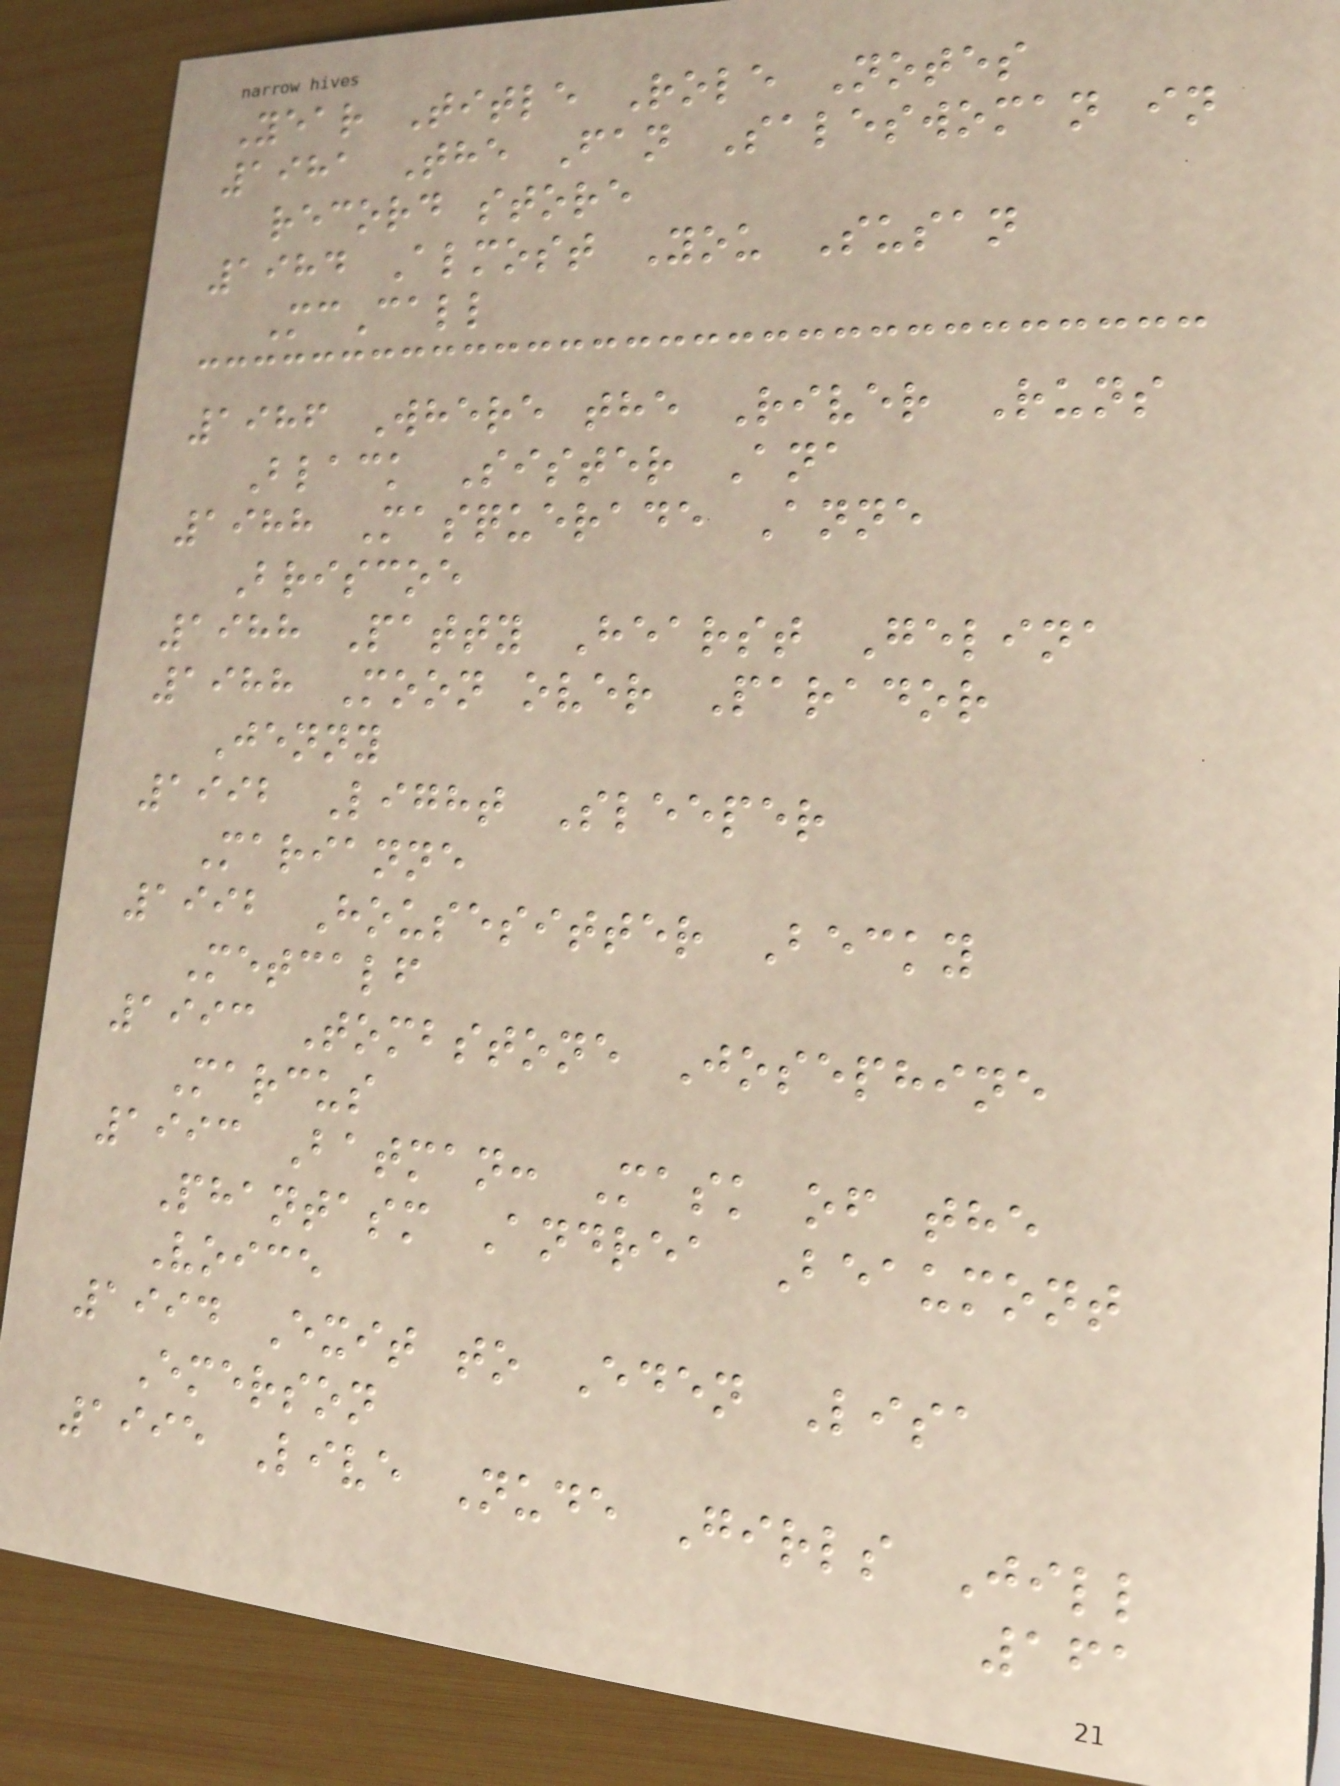Year Title Role Notes
1981 The Fan Saleswoman in
record store
1984 Almost You Susan
McCall
1986 Where the River Runs
Black Sister Ana
1988 Masquerade Anne
Briscoe
1988 Patty Hearst Gelina
1988 Moon over Parador
Jenny
1992 Light Sleeper
Marianne
1992 Housesitter Becky
Metcalf
1993 Tombstone Josephine
Marcus
1993 Batman: Mask of the
Phantasm Andrea Beaumont
Voice
1994 Exit to Eden Lisa
Emerson
1995 Live Nude Girls Jill
161
